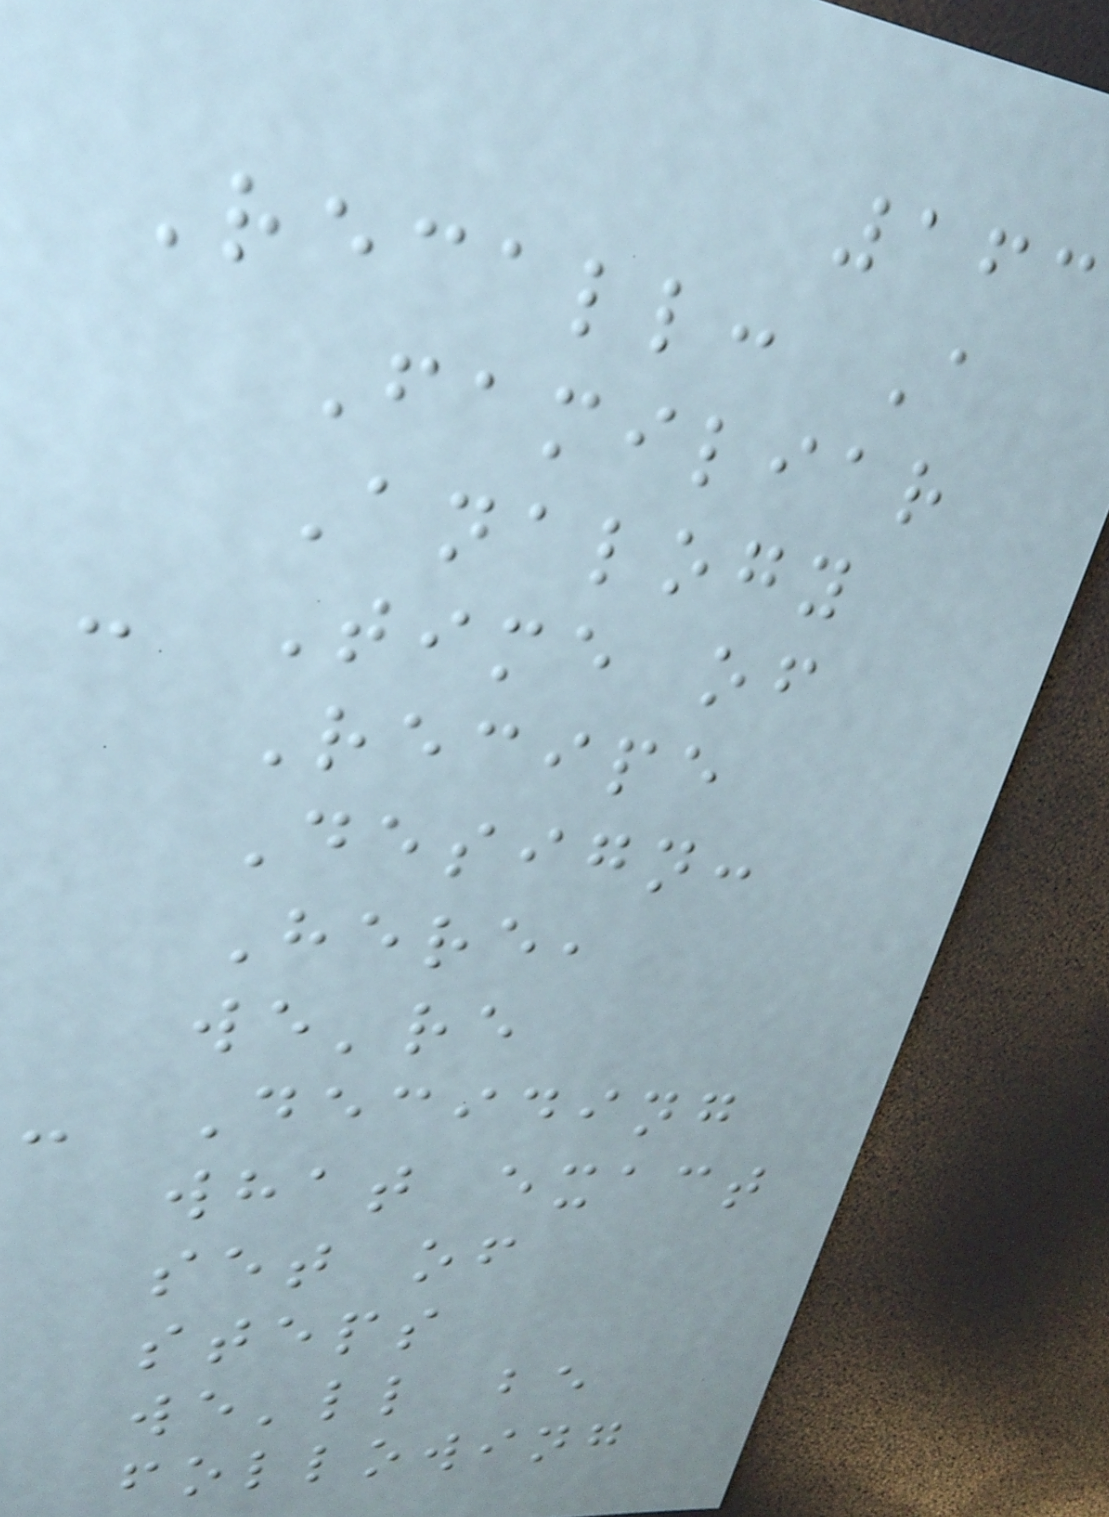163
Recall: A
Familiar
Analogy
- Time of
Recipe
Design:
Here,
we're
- Deciding
what exact
set of
steps
we'll be
following
